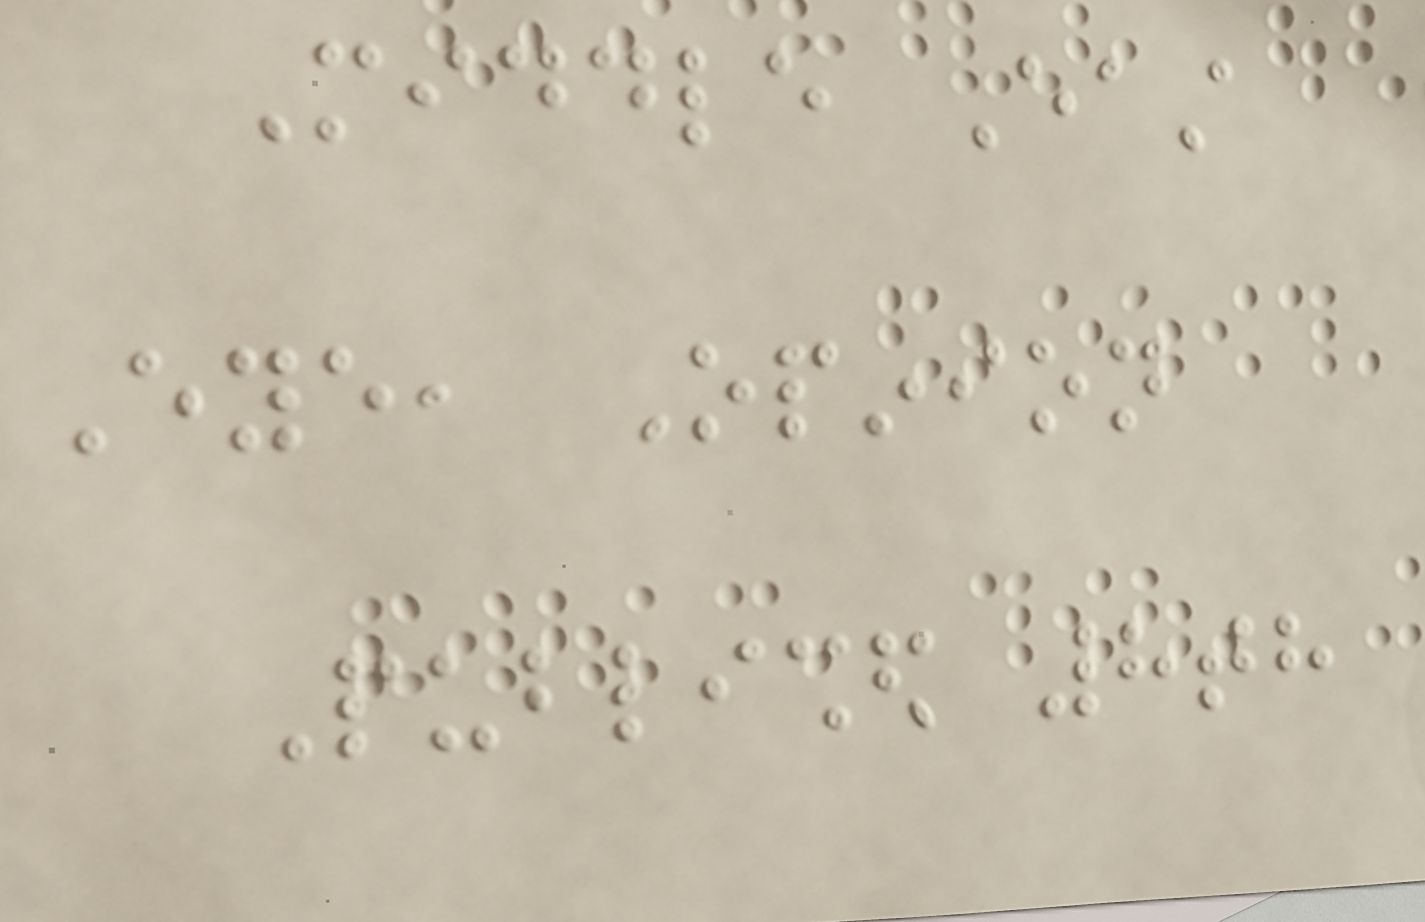Middle East
Eye, Opinion
Published 8th
